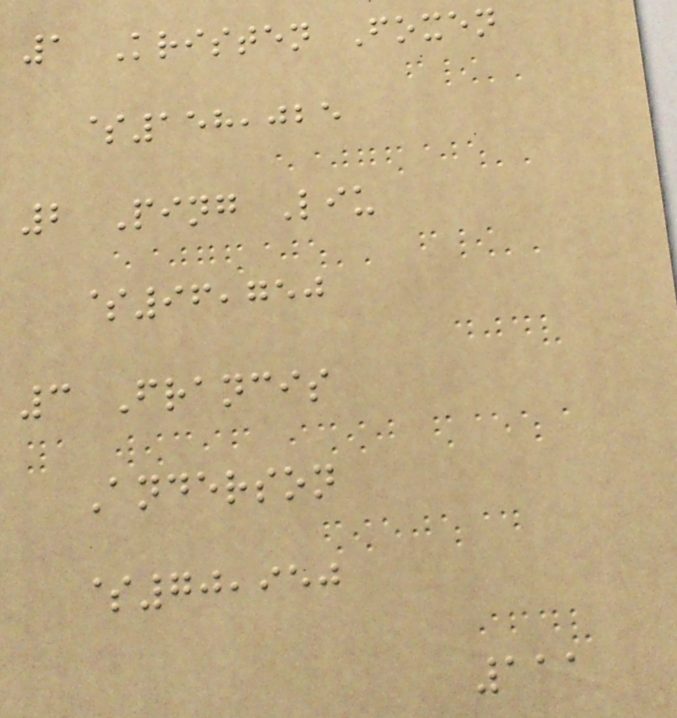1 Kristen Foxen
$158,025
2 Ping Liu
$96,750
3 Francis
Anderson
$70,950
111
